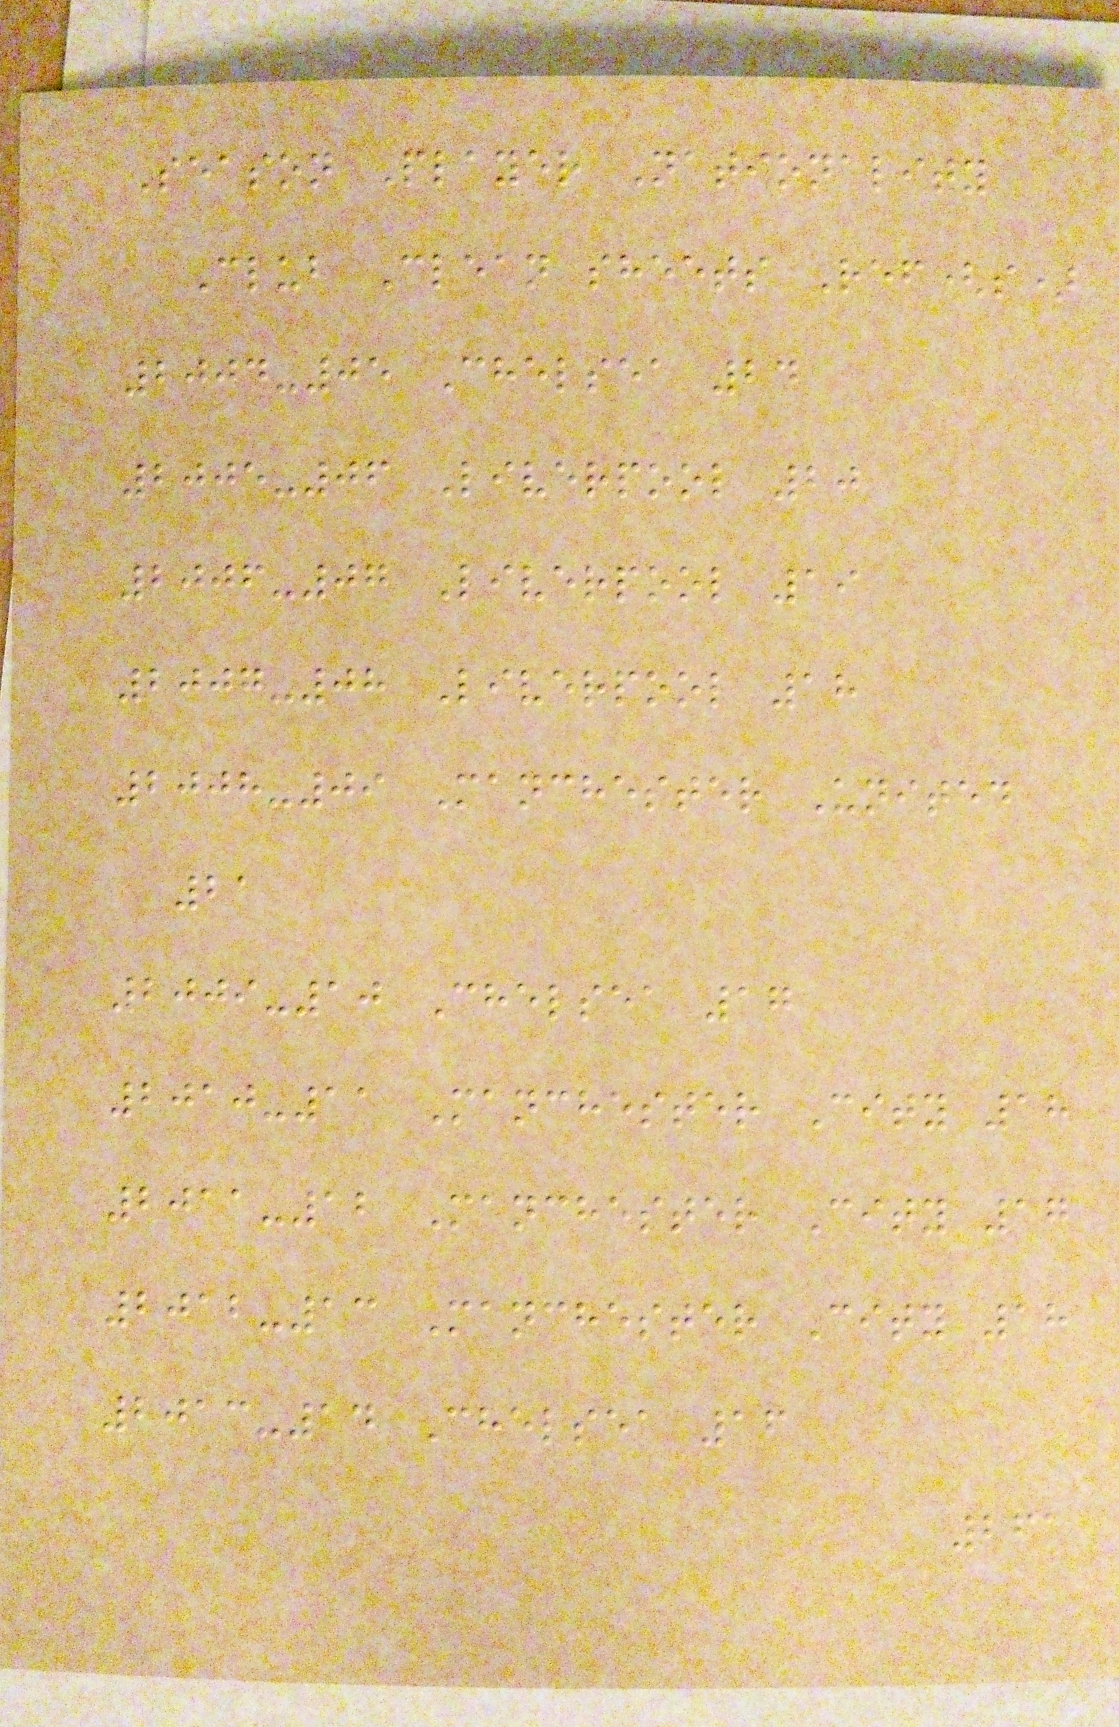Season Player Nationality
Club Clean sheets Ref(s)
2004-05 Chelsea 24
2005-06 Liverpool 20
2006-07 Liverpool 19
2007-08 Liverpool 18
2008-09 Manchester United
21
2009-10 Chelsea 17
2010-11 Manchester City 18
2011-12 Manchester City 17
2012-13 Manchester City 18
2013-14 Chelsea 16
261
